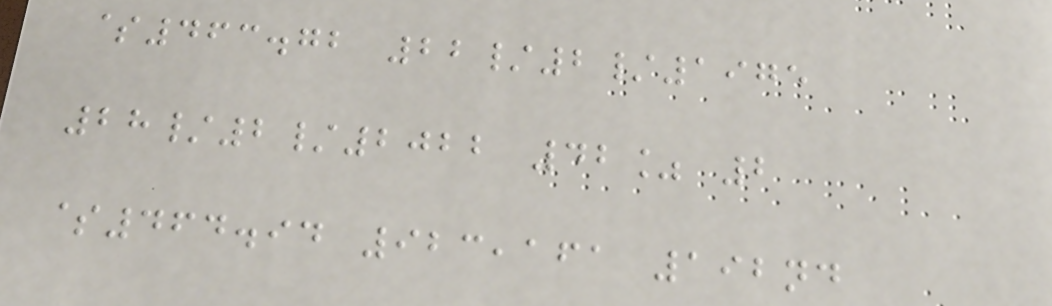$463.72 22/2/1975
28/2/2022 42% 2
$464.94 923,161 192nd
